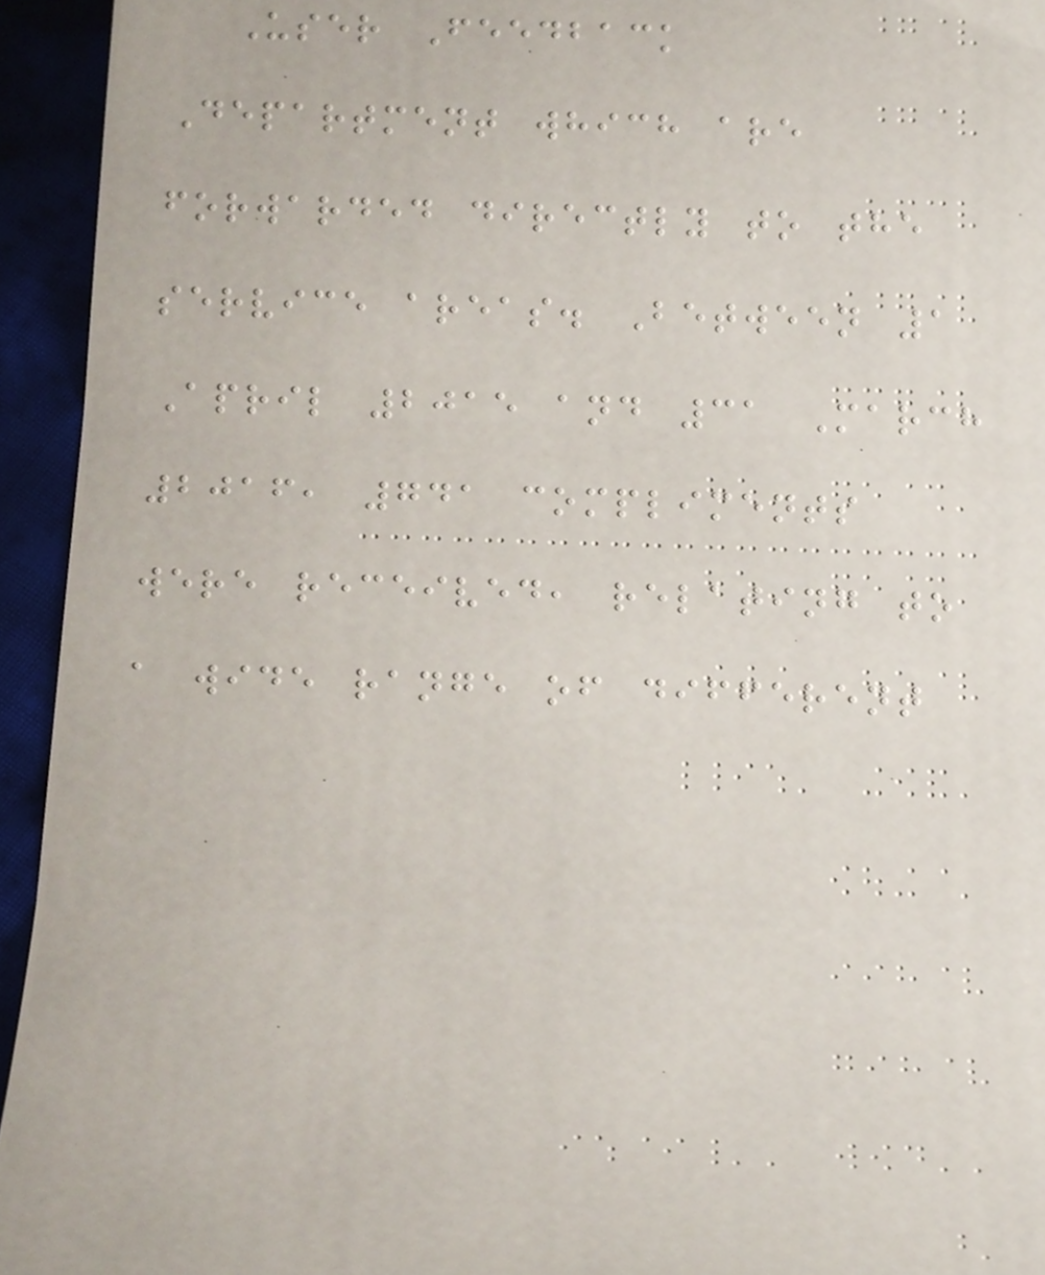User Feedback
Department which are
forwarded directly to the
service areas. Between 1
April 2015 and 31 March
2016, 741 compliments
were received, relating to
a wide range of different
